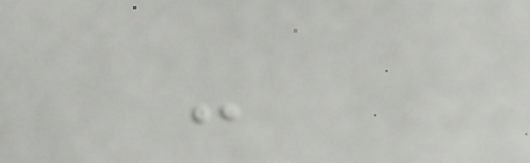-
